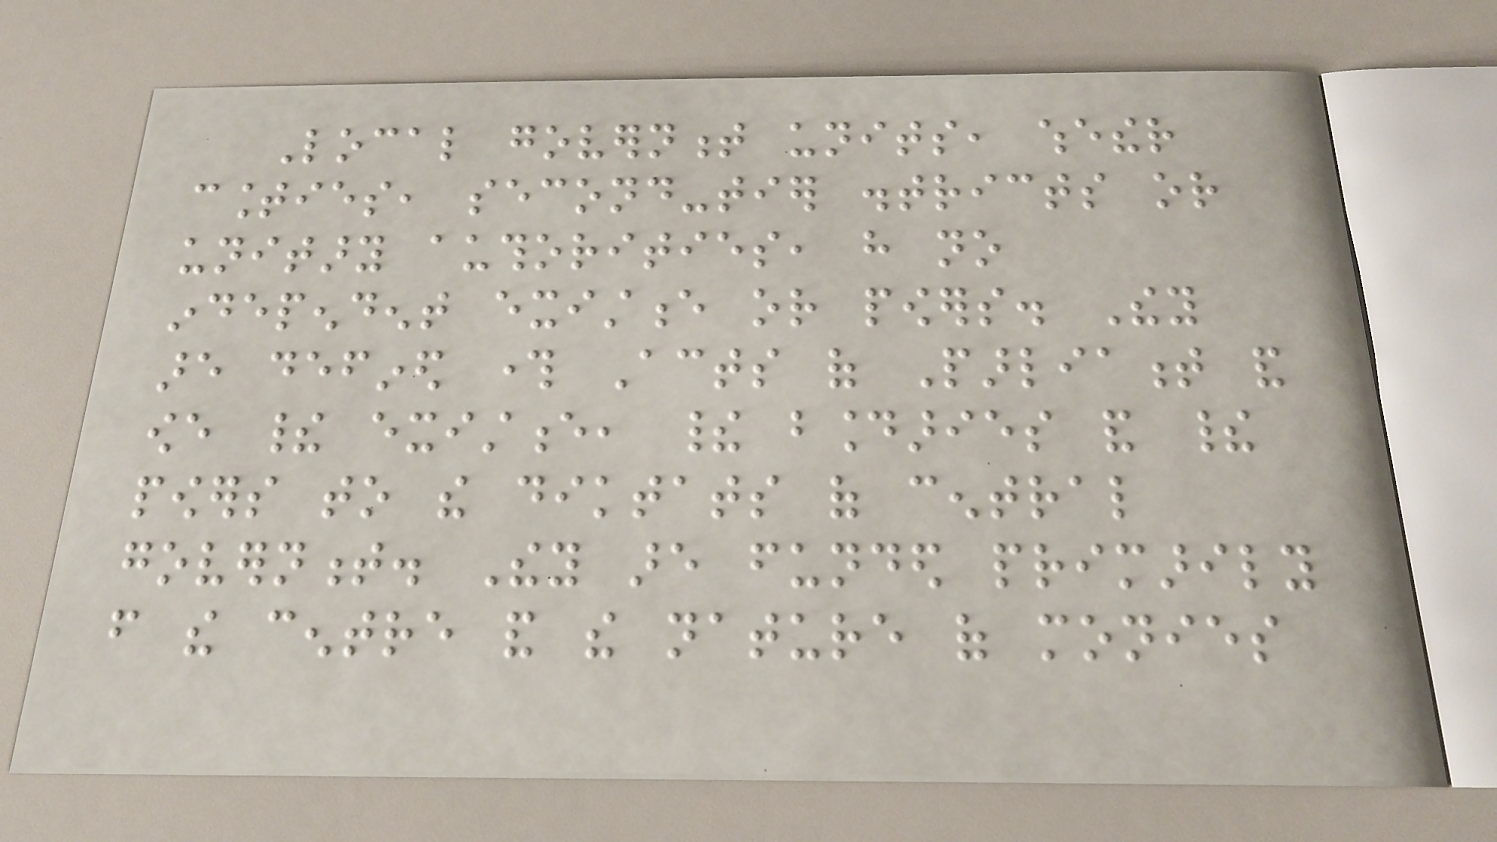Local government units, whether
counties, second-tier districts or
unitary authorities, have no
independent existence or powers. They
are defined through Acts of Parliament and
owe their existence, their boundaries and their
powers to the diktats of central
government. They are funded primarily
from the centre and the nature of monies
